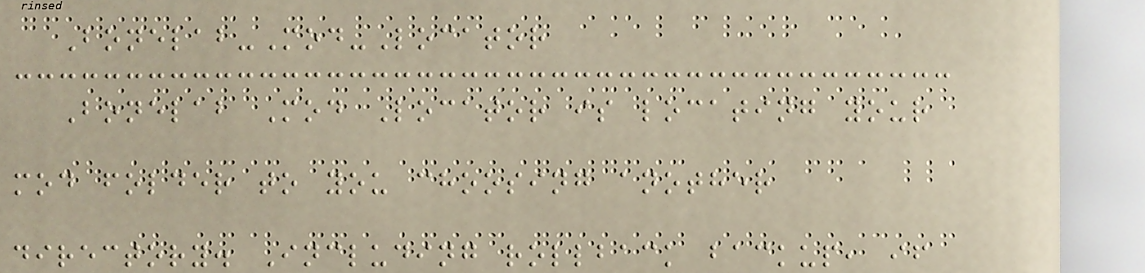Bonelab-Mod-Locator
Bonelab Mod Locator is locating your
mod folder to you choosing another
directory. Including rollback backup, if
